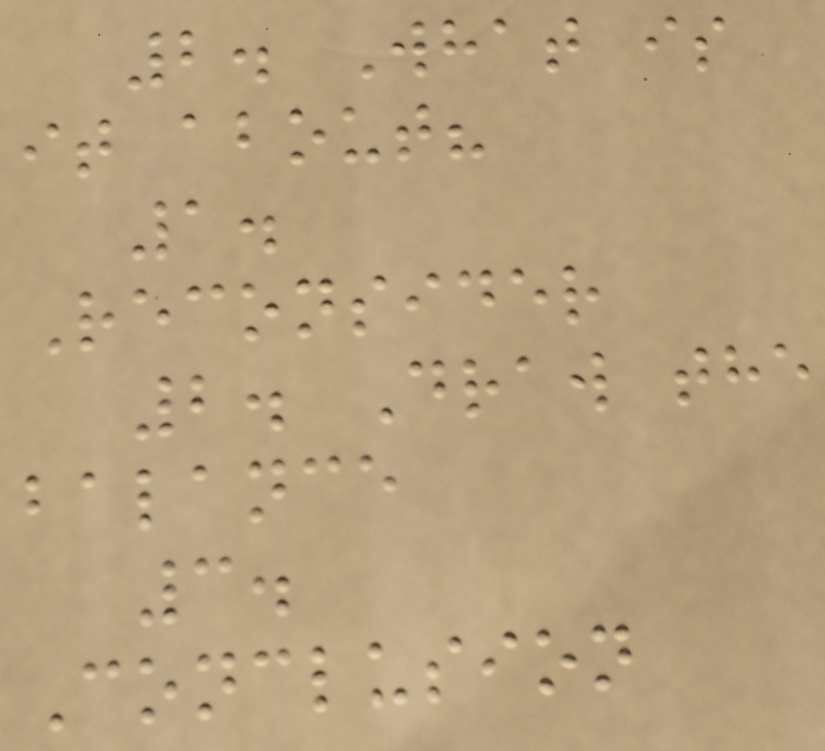2. What is
it about?
1.
Reconsider
2. Draw the
balance
3.
Conclusion
